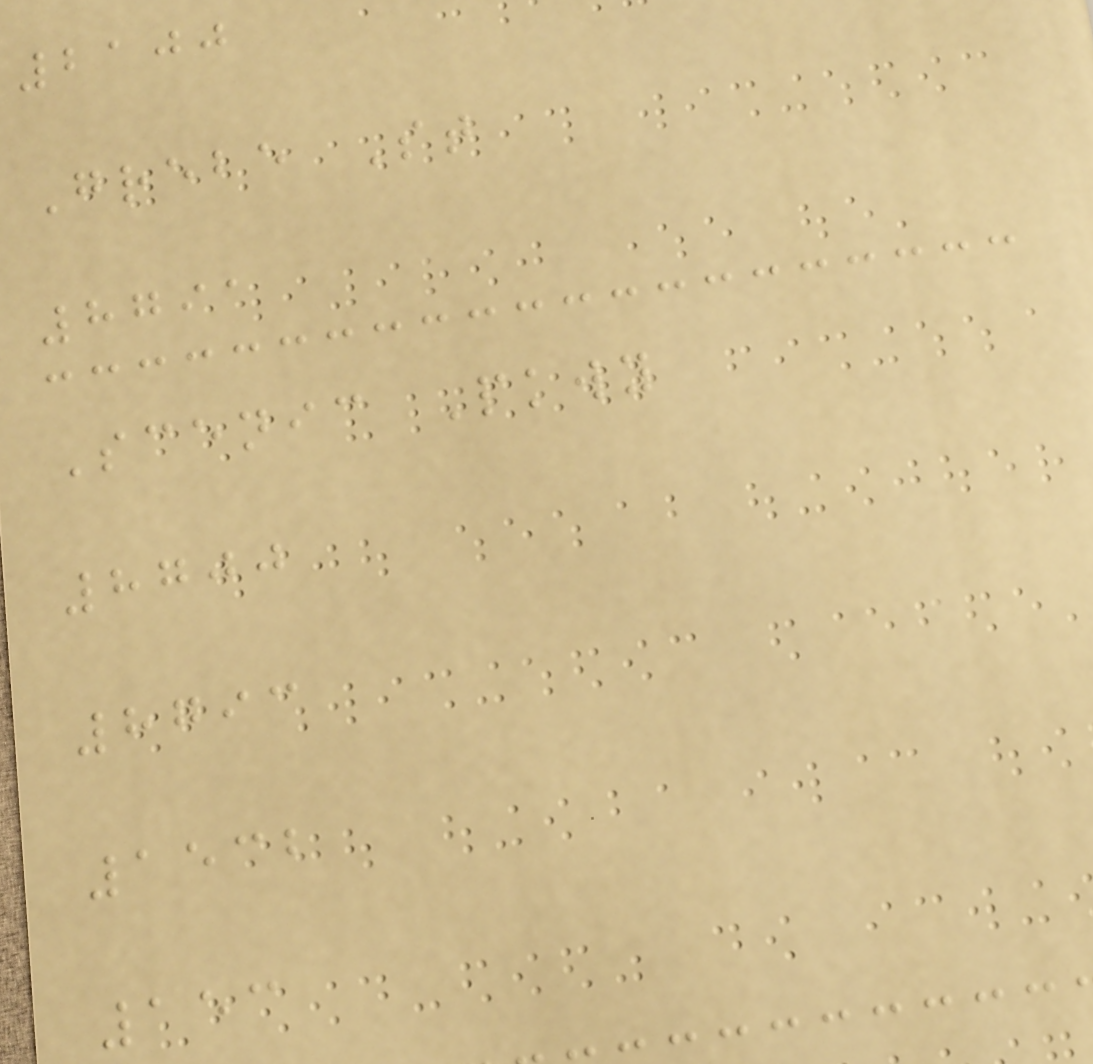2100
Grebe St
8791
Scenic Pkwy
8700
8793
1532
153
